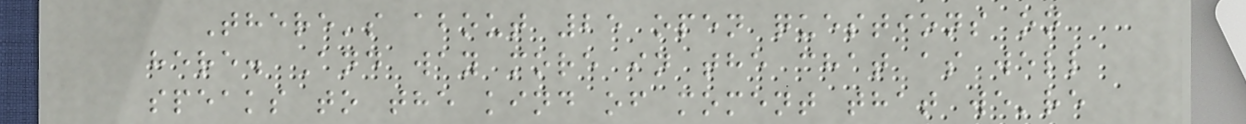There's about 25 open questions on
here. And way more in the chat as well
speaks to the kind of moment that we're
